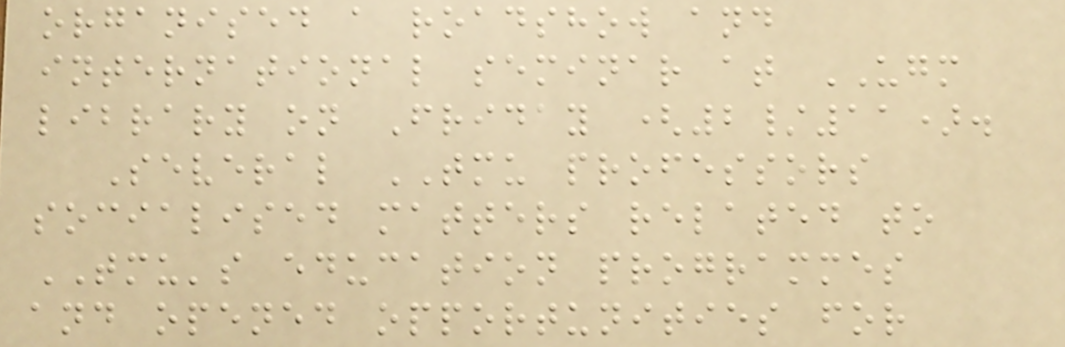organised a roadshow and
international seminar at UGM
library on Friday (2/11).
Several TMU professors
socialised matters related to
TMU's education programmes
and opened opportunities for
